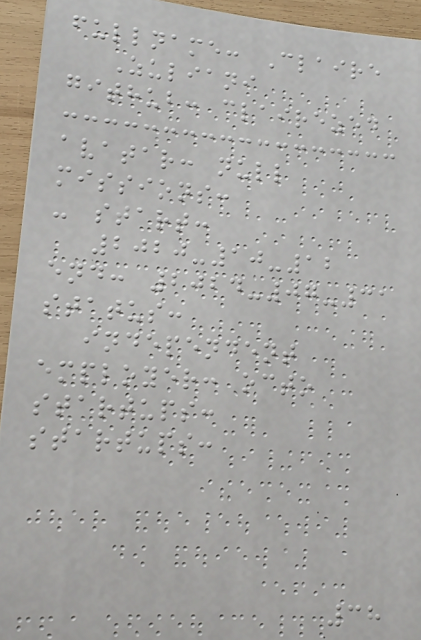fullname: Claire
Zuliani
github: clairezed
avatar: null
missions:
- start:
2020-10-12
end: 2024-07-31
status:
independent
employer: octo
startups:
startups:
38
